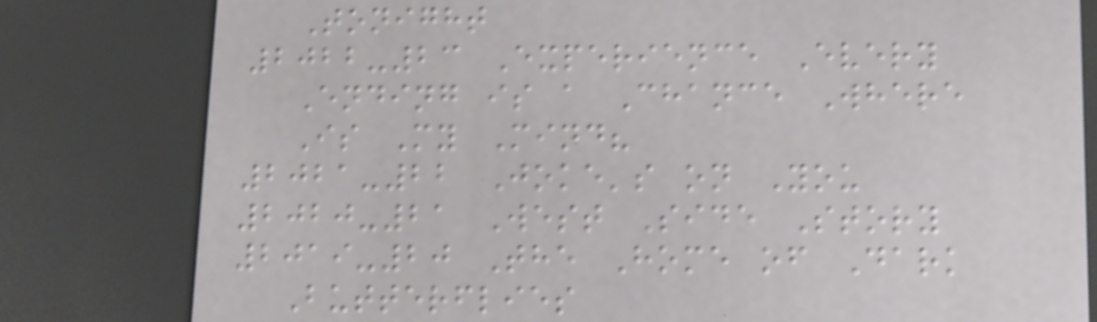Tonight
2022-23 Experience Every
Ending is a Chance Where
Is My Mind?
2021-22 Joke's on You
2020-21 West Side Story
2019-20 The Home of Dark
Butterflies
